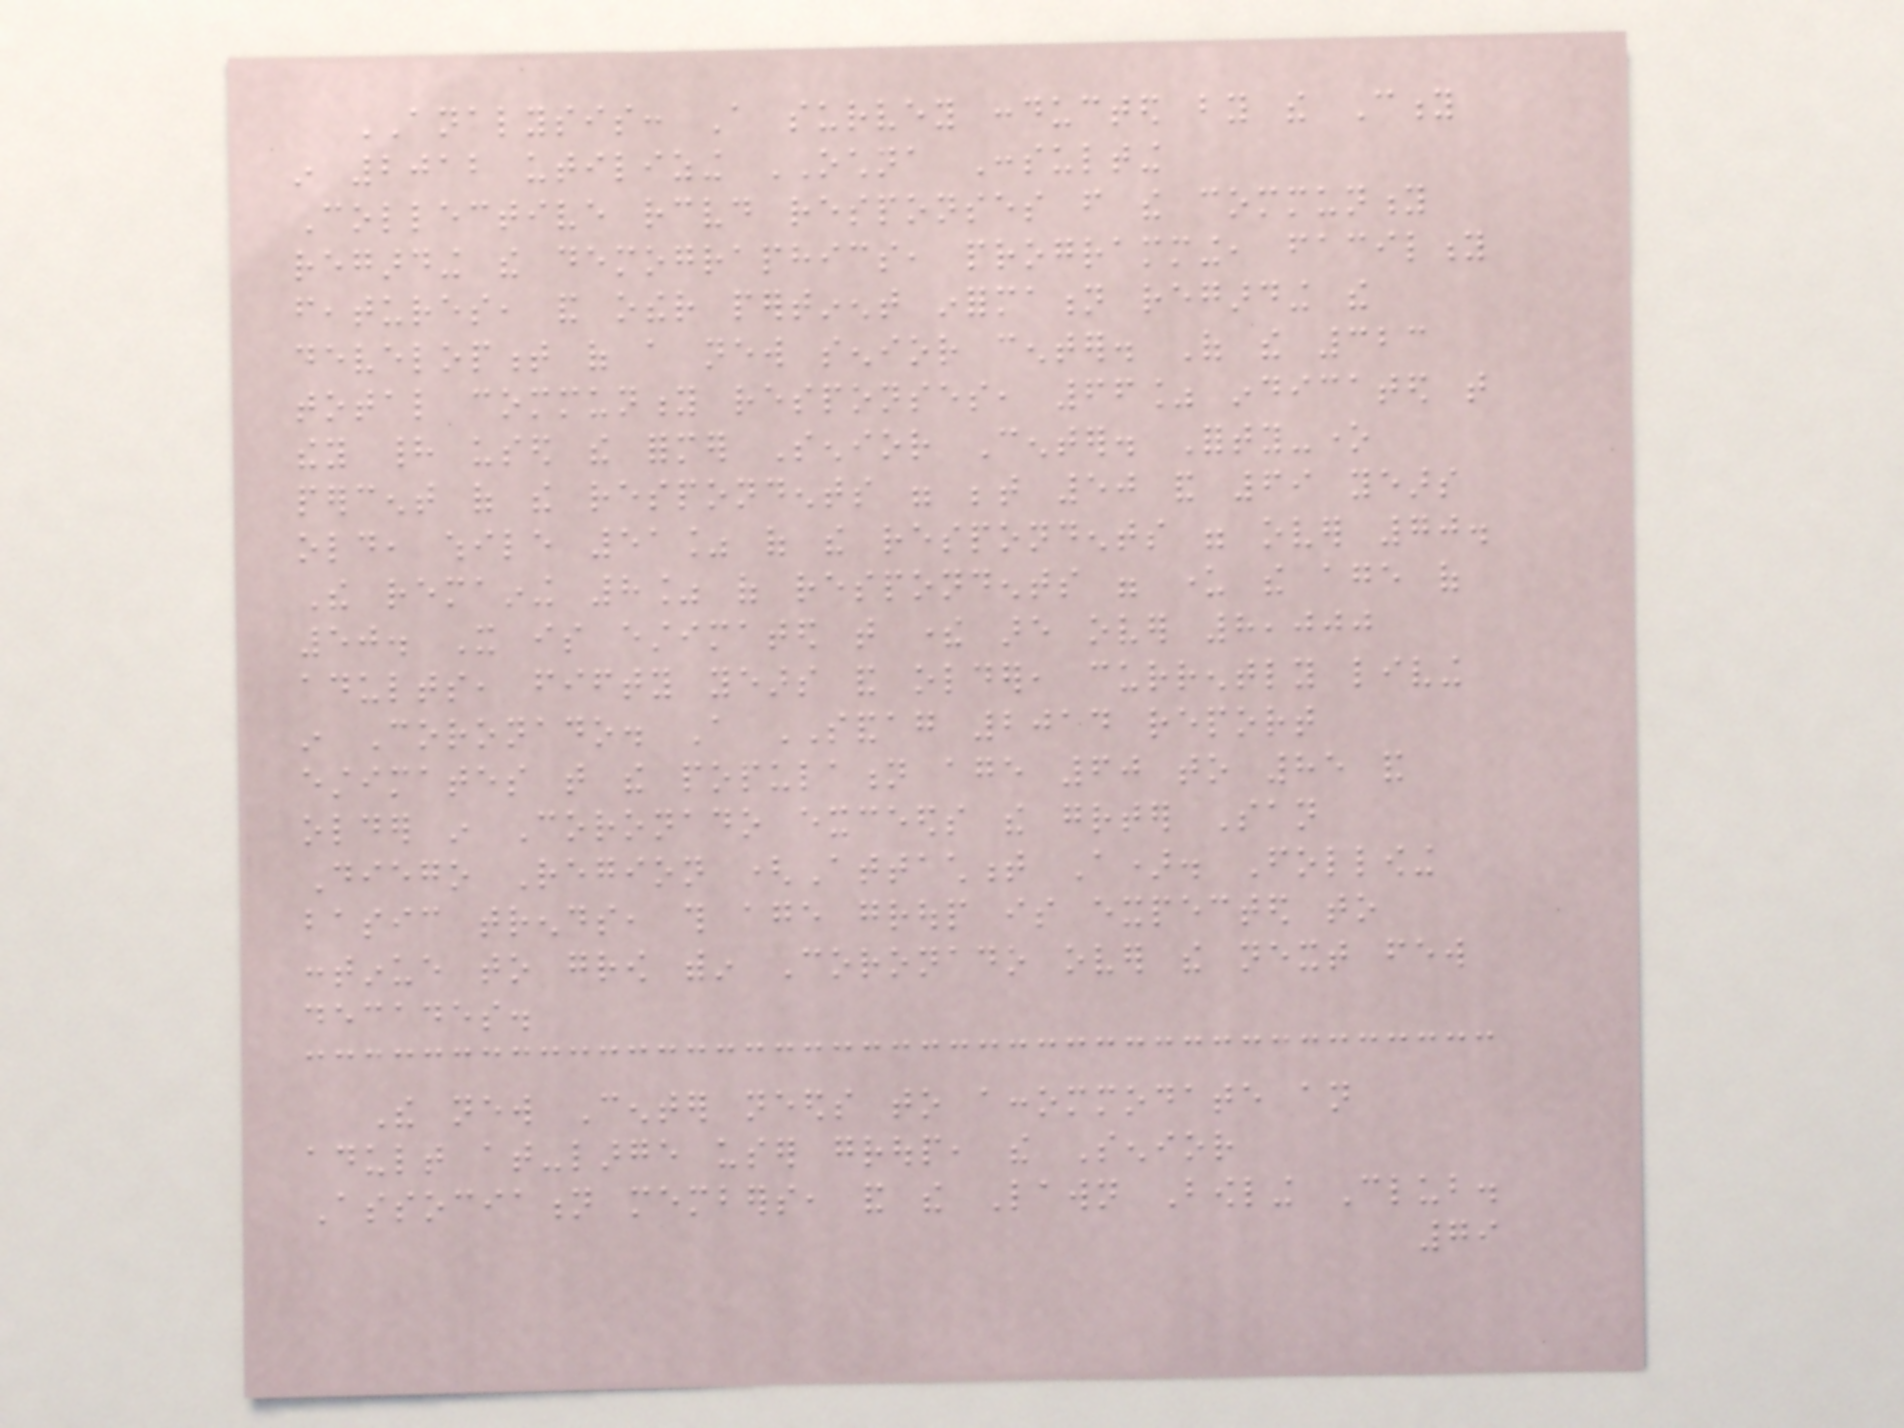ANALYSIS: A survey conducted by the City
in 2012 utilizing OCHNA Consulting
Collective received responses from the community
regarding the demographics, programming, facility
features, and other pertinent information regarding the
development of a new senior center. Of the 323
total community responses, 66% indicated that
they had used the former Senior Center. Forty-one
percent of the respondents were between 50 and 69 years
old, while 51% of the respondents were over 70.
The remaining 8% of respondents were under the age of
50. It is estimated that there are over 8,000
adults, fifty years and older, currently living
in Coronado. A SANDAG 2014 report
estimates that the population age 60 to 85 and
older in Coronado exceeds the greater San
Diego Region (Attachment A). Following
basic trends, this age group is expected to
continue to grow within Coronado over the next few
decades.
The new Center needs to accommodate an
adult at-large user group, the Senior
Association members, and the Lawn Bowling Club.
79
